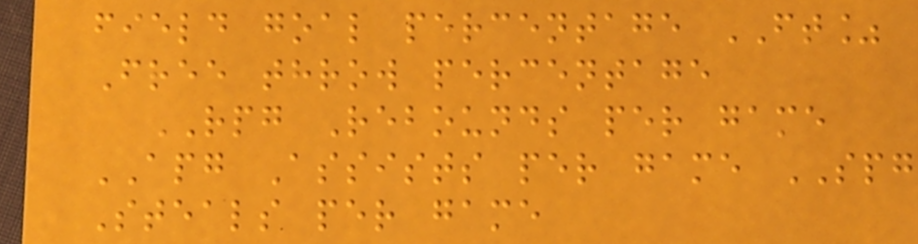field goal percentage FT%
Free throw percentage
RPG Rebounds per game
APG Assists per game SPG
Steals per game
